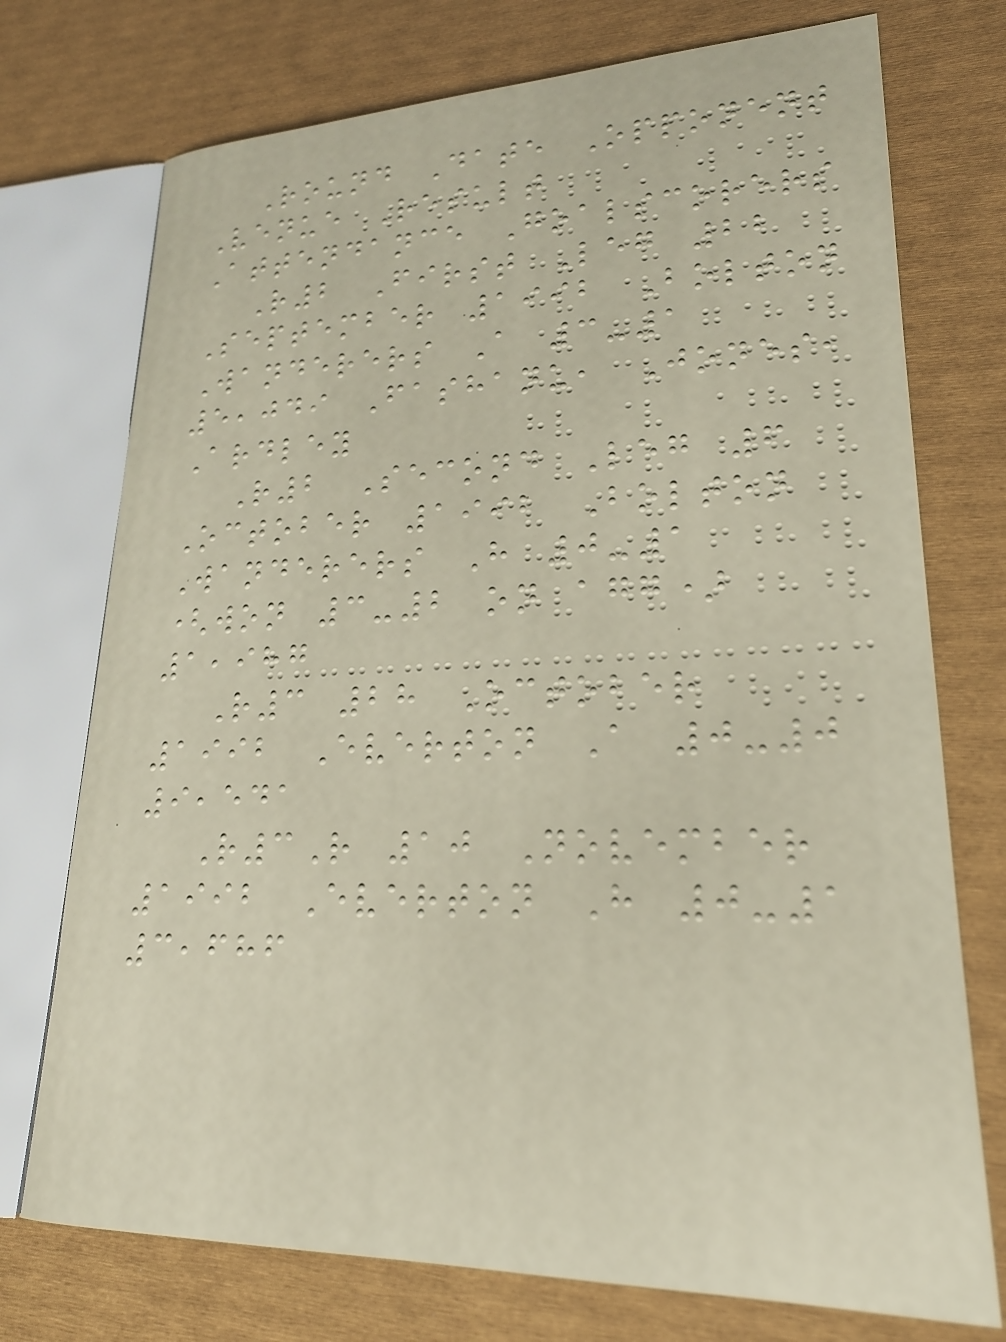Round Date Opponent
Venue Result
Attendance Goalscorers
R2 First Leg 22
September 1992 Bolton
Wanderers A 3-1
5,049 Fashanu, Jones,
Ardley
R2 Second Leg 6
October 1992 Bolton
Wanderers H 0-1
(won 3-2 on agg)
1,987
R3 28 October
1992 Everton A 0-0
9,541
R3R 10 November
1992 Everton H 0-1
3,686
